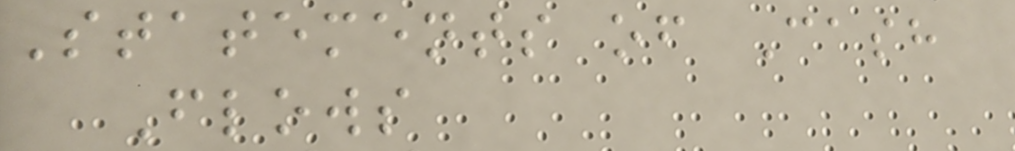Statements of Cash
Flows
